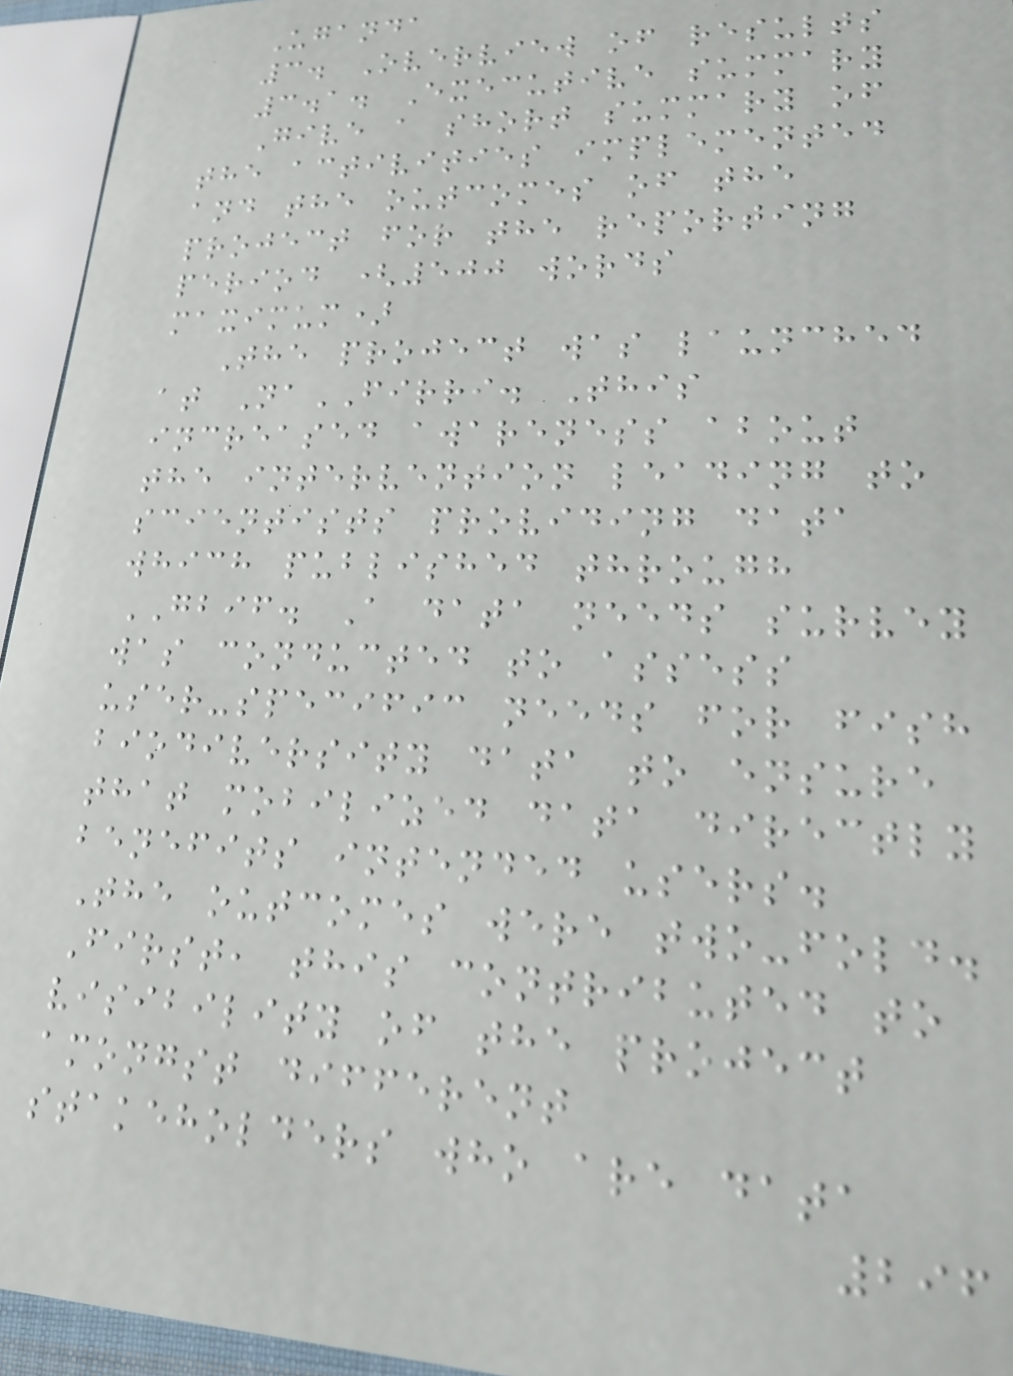Uganda
3. Overview of results
3.1. Executive summary
Give a short summary of
the activities implemented
and the outcomes of the
project for the reporting
period (500 words
maximum)
The project was launched
at NaFIRRI. This
increased awareness about
the intervention leading to
scientists providing data
which published through
GBIF. A data needs survey
was conducted to assess
user-specific needs for fish
biodiversity data to ensure
that mobilized data directly
benefits intended users.
The outcomes were two-fold.
First, this contributed to
visibility of the project
amongst different
stakeholders who are data
296
